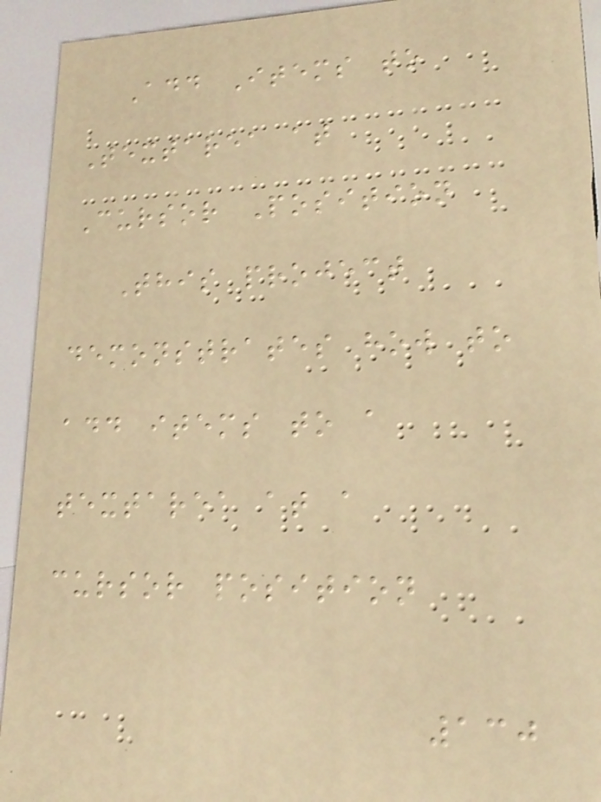Add Items to
Textarea at
Cursor Position
This project
demonstrates how to
add items to a
textarea at a
cursor position
130
